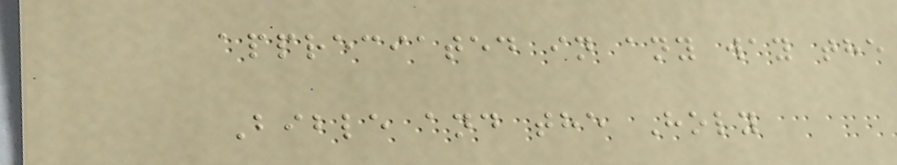appreciated in any way the
Bible and the Holy
